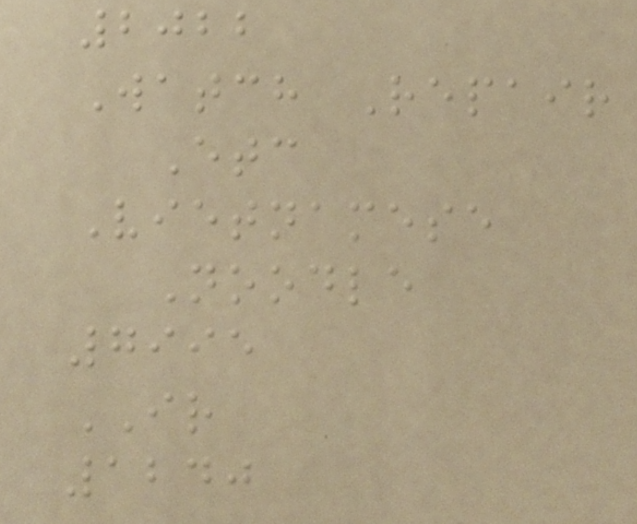2022
Watch Repair
Etc
Vietnamese
Noodle
7995
IR
1240
